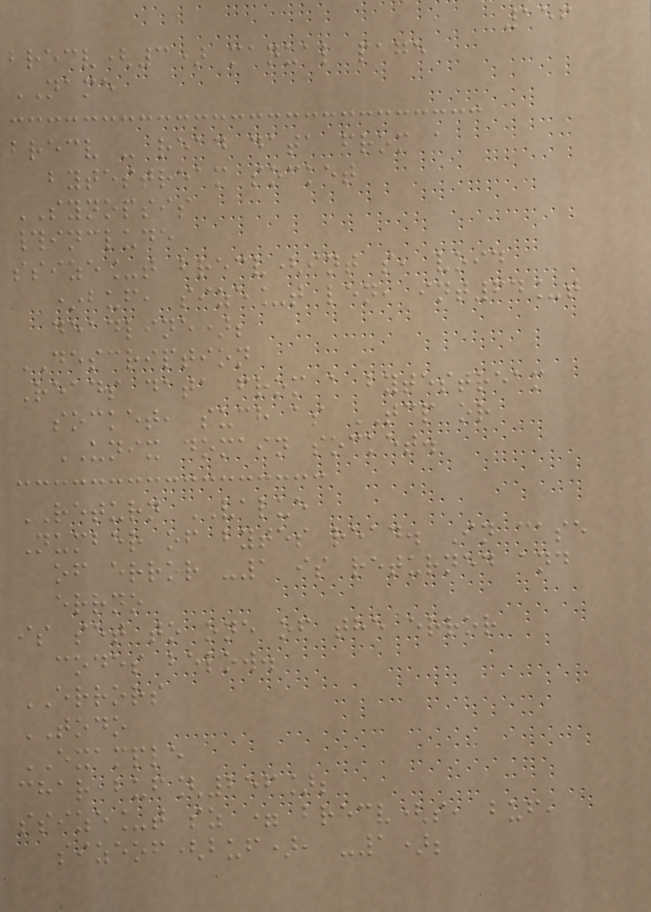156
brecv(3) manual page
NAME
brecv - read data from a
bytestream socket
SYNOPSIS
#include
ssize_t brecv(int s, void
*buf, size_t len, int64_t
deadline);
DESCRIPTION
Reads data from a bytestream
socket, such as TCP or
UNIX domain socket.
RETURN VALUE
Number of bytes read. In case
of error -1 is returned and
errno
is set to one of the error
codes below.
ERRORS
TODO
EXAMPLE
char buf[256];
ssize_t sz = brecv(s, buf,
sizeof(buf), -1);
